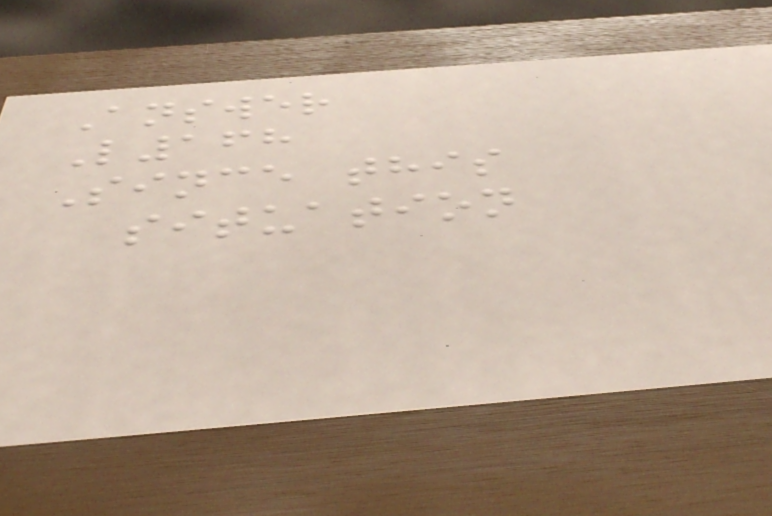Answer
L168
Since this
situation
